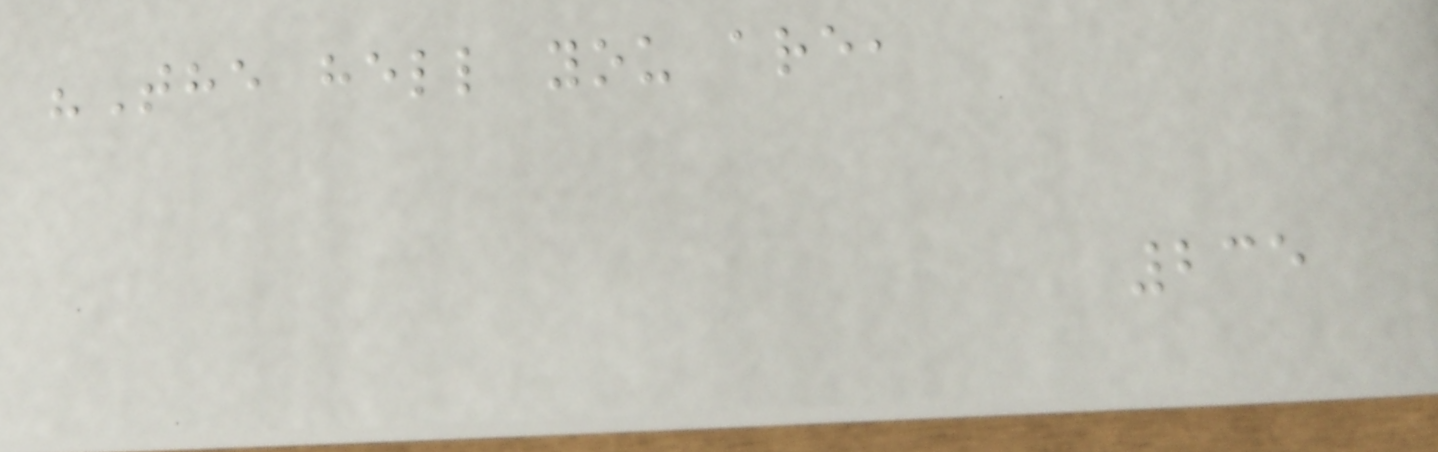"The hell you are,
235
